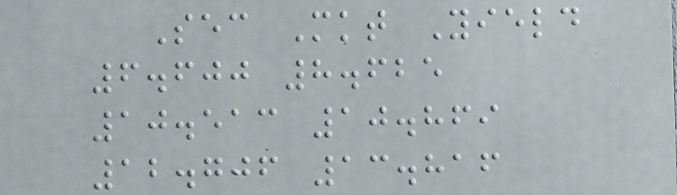Sec Mkt Yield
6.600 8.625
10.513 10.869
12.706 13.816
